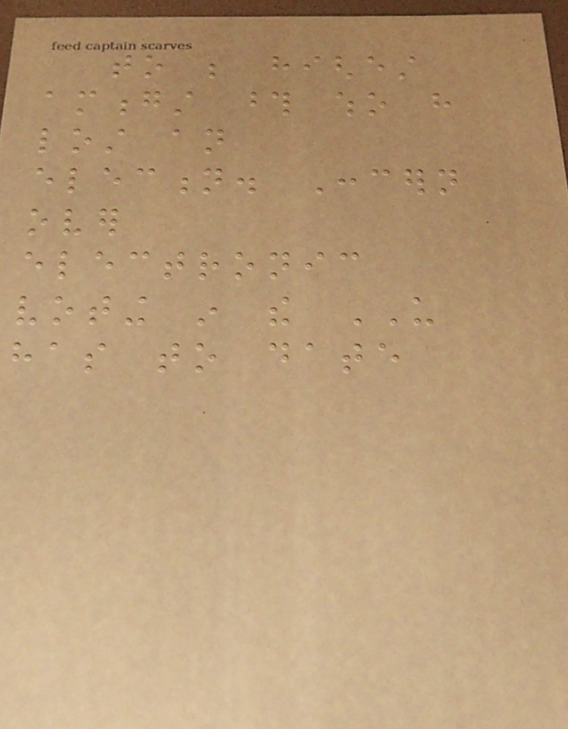to be highest
amongst those who have
lost an
election. Concern
over
electronic
voting in the US
has to date
